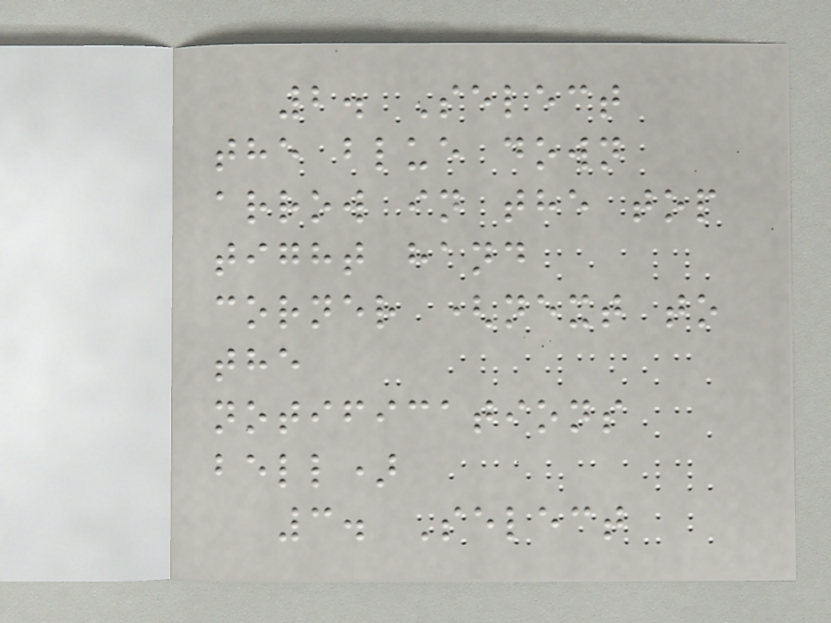2. Select
the blue down
arrow in the top
tight hand
corner (next to
the
notifications
bell)
3. Select
